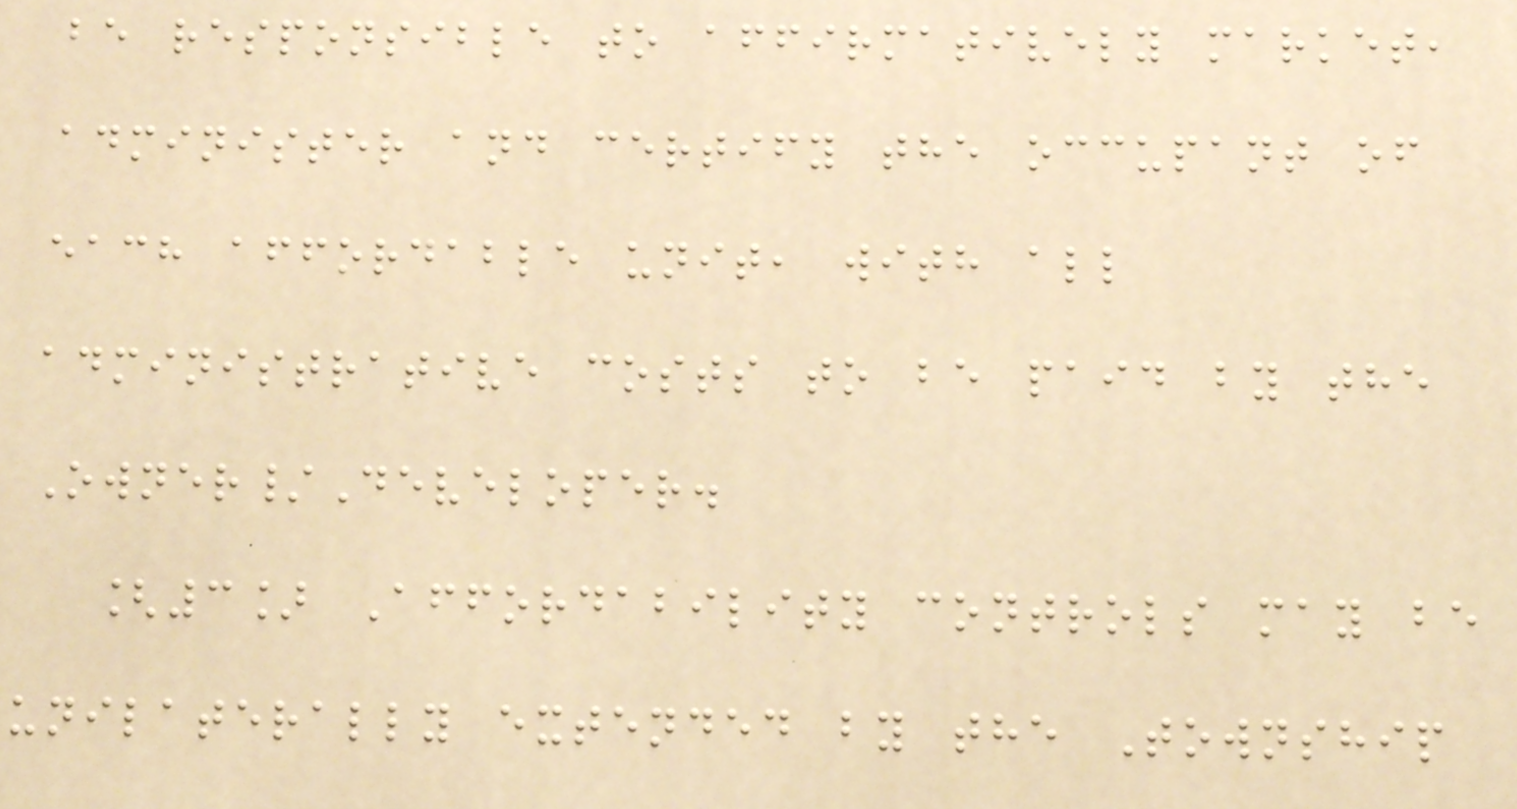be responsible to affirmatively market,
administer and certify the occupant of
each affordable unit, with all
administrative costs to be paid by the
Owner/Developer.
[3] Affordability controls may be
unilaterally extended by the Township
